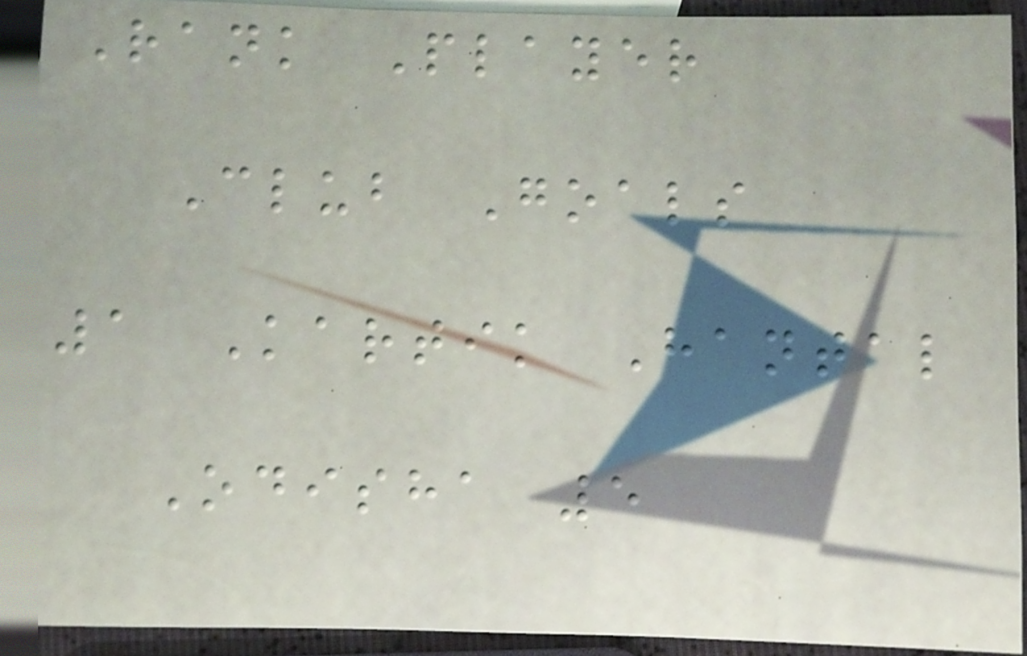Rank Player
Club Goals
1 Kartik Hantal
Odisha 5
